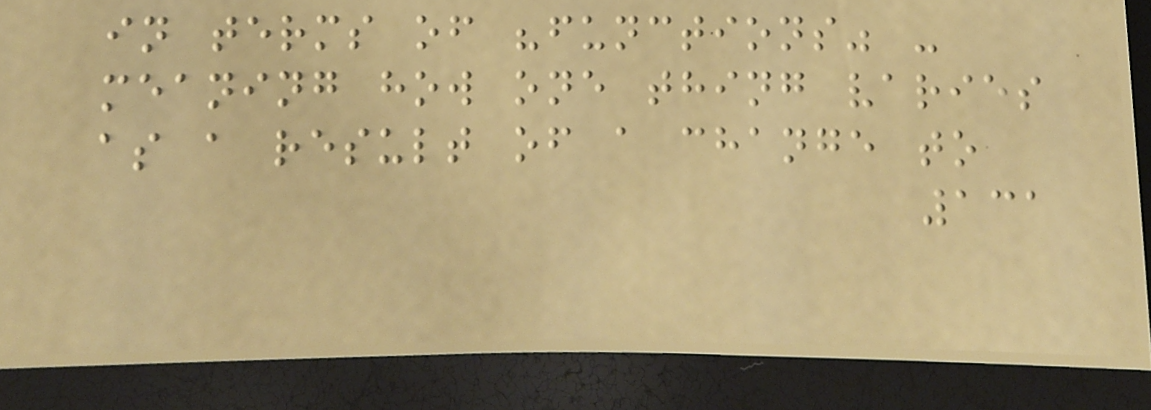in terms of "functions" -
meaning how one thing varies
as a result of a change to
131
